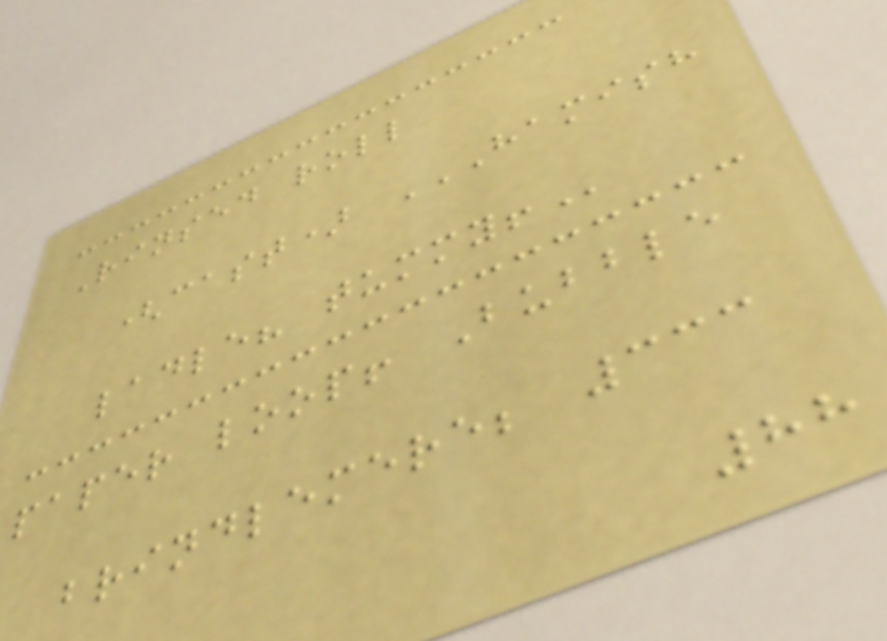Rinsed roll
(cast) HAMISH
LADLE? TUMMY!
paper loop! Bubble
brindlemere; 333
88
